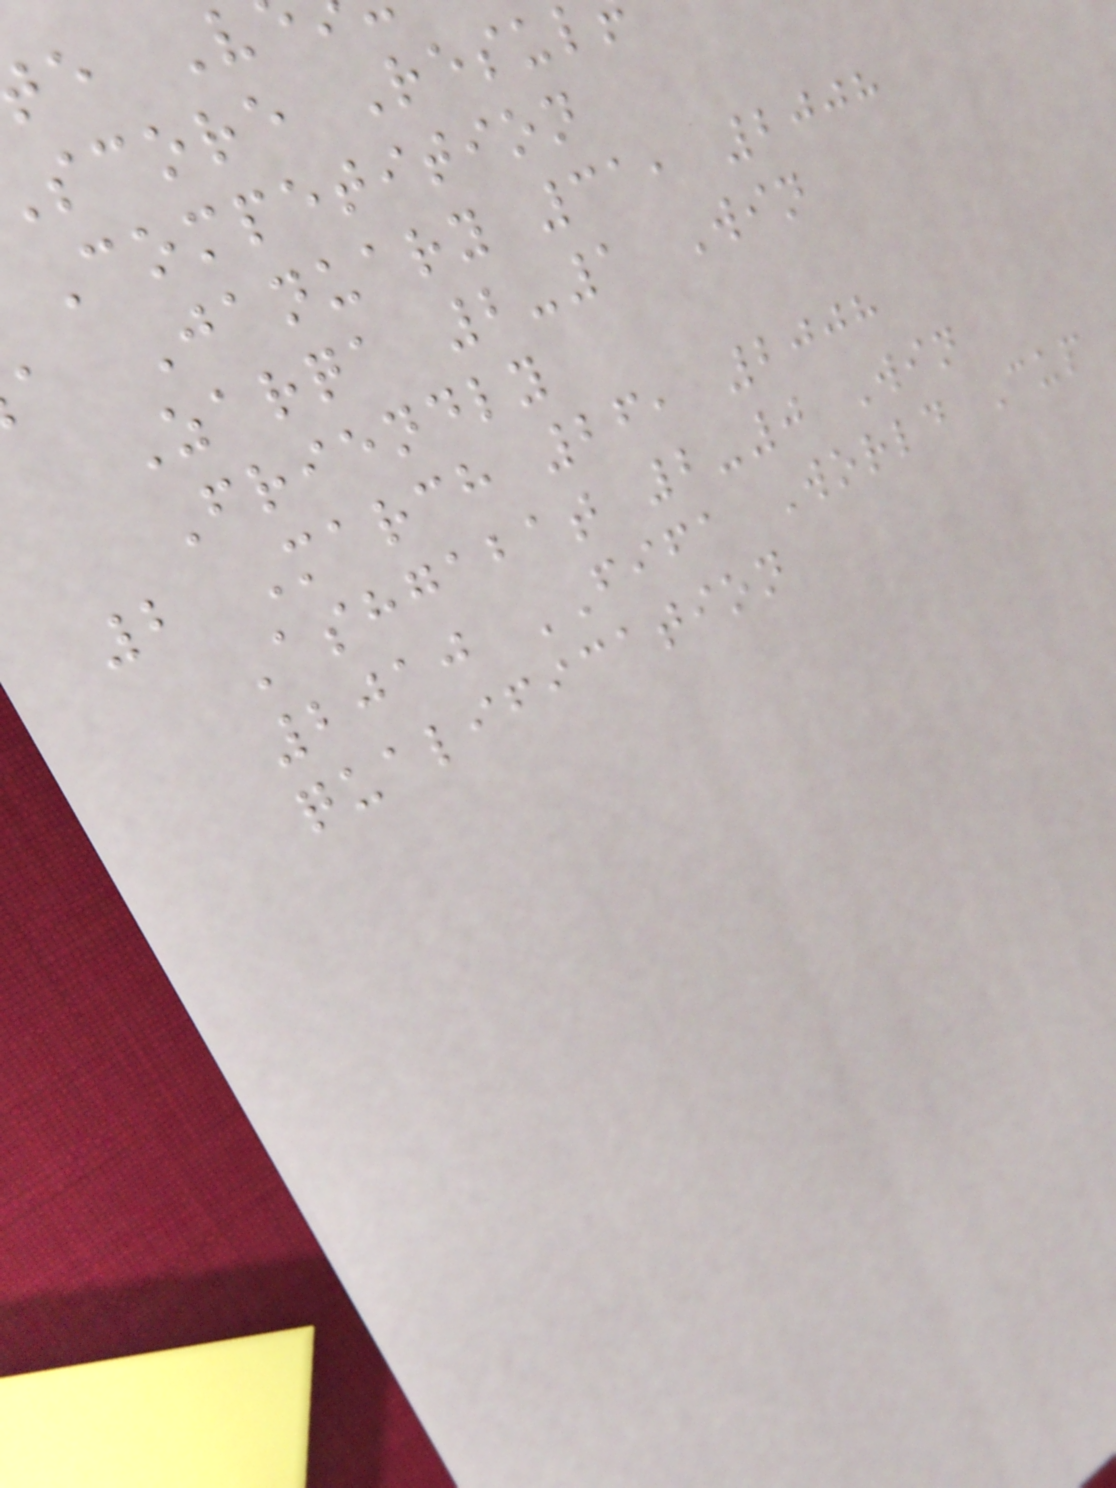score Resul
Competition
a January 31, 2008
Zarqa 2-1 Win
Friendly
2 March 26, 2008
Ashgabat 2-0 Win
2010 FIFA World Cup
qualification
